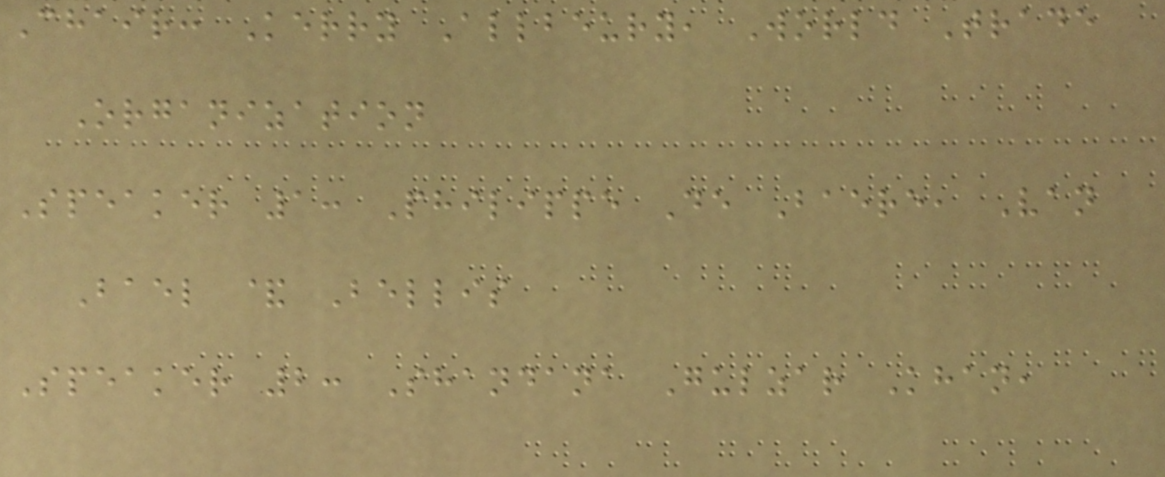Chair: Kerry Allbeury, World Trade
Organization
Speaker 1: Philippe De Baere, Van
Bael & Bellis
Speaker 2: Shandana Gulzar Khan,
